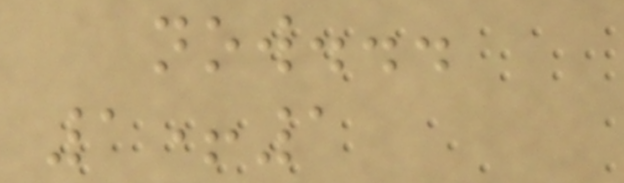now...
1+1
